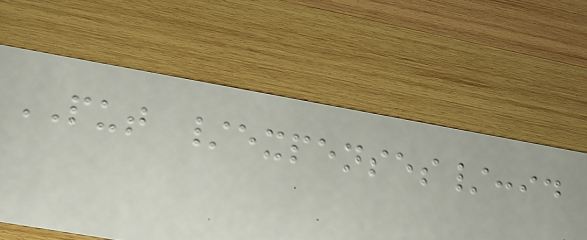PUT /expenses/:id
